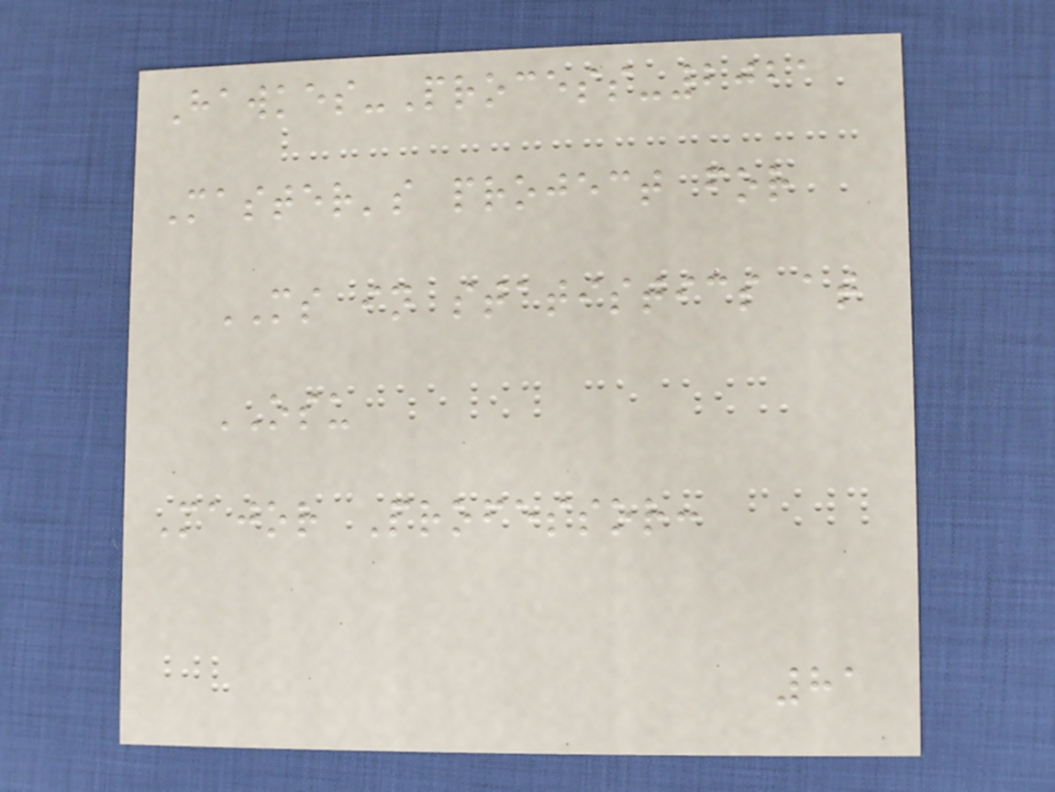Hawkes-Process-2021
Master's project for
MS in statistics at
OSU
Major Professor:
81
